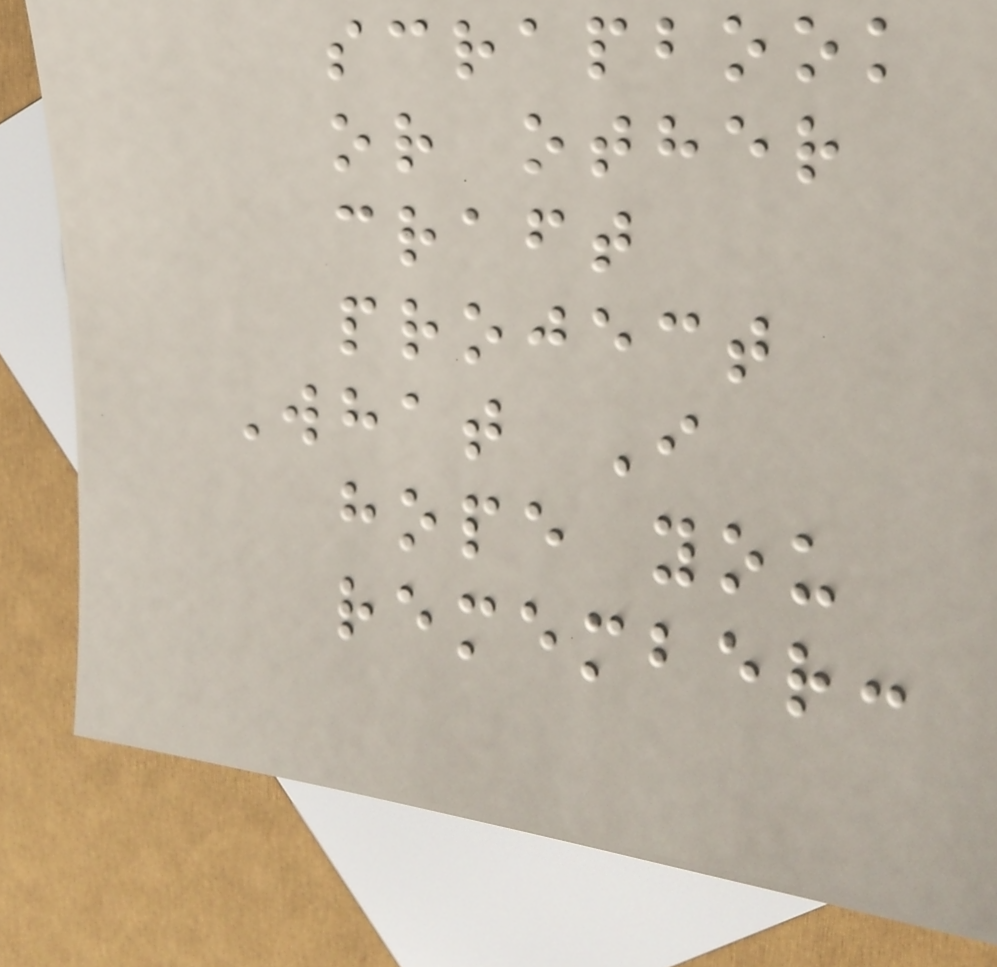scrapbook
or other
craft
project
What I
hope you
remember:
